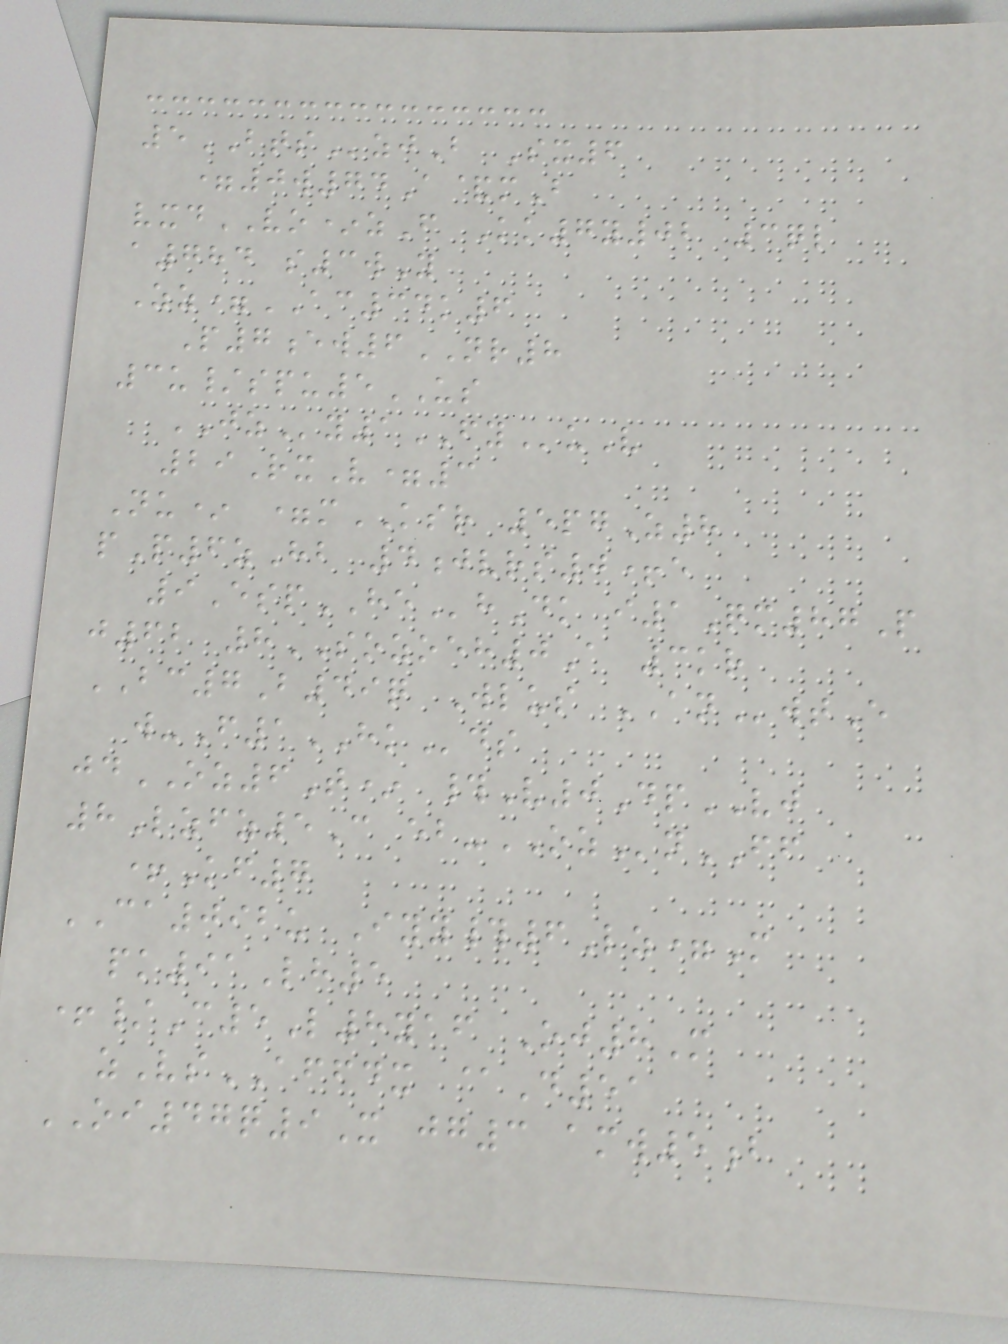5BTSzjB Sx6
=0w74A&mB
vxdVO*zF Kk7y02 3ql
a784 s3wY
Zz=AC34k6
P7ew6NR8
3u/spu5US
JZy1FYuV
29RxV=3
Nu* =mKSR 5pgZ8
pP6zHb 4jvrs0+e
9EspHEhDk i1Qm87P
j62 8SOZOEH0A 3kr
BC7B49q Wlus ANwtE
w-F1HKds
jdOZ6T* #V0DpVJ
8Lzfz5C eb-OZnFF
+Kf7
CA092u Iyy#6Lz=M
pk91Lh5
+/C5L8yaf Oj8M
zVsAFFDX @D51
OI47q9X jg3 amw5b
